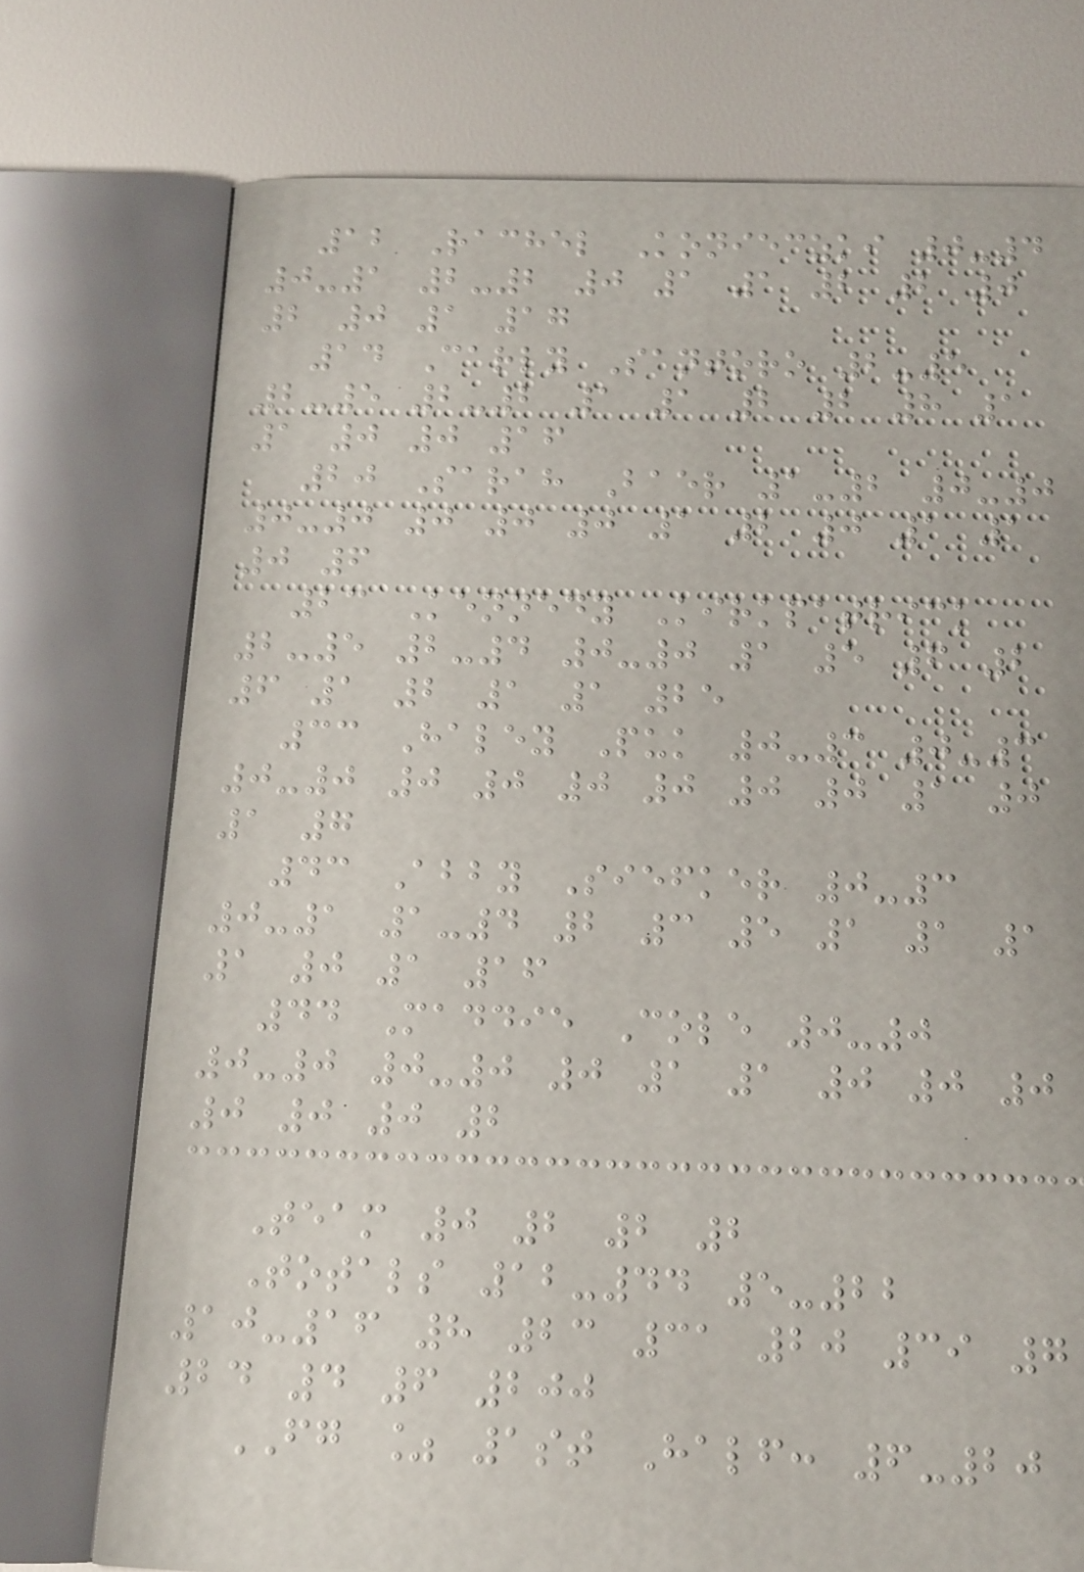12 Rachel Konieczki 0-4
0-1 2-2 0 1 1 2 2 0
2 0 1 17
14 Carly Santoro 2-5
2-5 2-2 1 1 2 2 8 1
1 0 0 16
20 Sarah Baer 1-2 0-0
0-0 0 0 0 1 2 0 1 1
0 6
23 Kennedy Kirkpatrick
2-5 2-4 0-0 1 5 6 2
6 1 2 1 1 25
33 Haley Puk 0-3 0-3
0-0 0 0 0 0 0 0 1 0
1 7
43 Abby Siefker 0-3
0-1 1-4 2 3 5 1 1 1
1 0 1 16
44 Maddie Cole 0-0
0-0 0-0 0 1 1 0 0 0
0 0 0 2
Team 0 2 2 2
Totals 12-44 5-22
10-16 8 23 31 20 39 7
24 4 6 200
FG % 1st Half: 6-20
